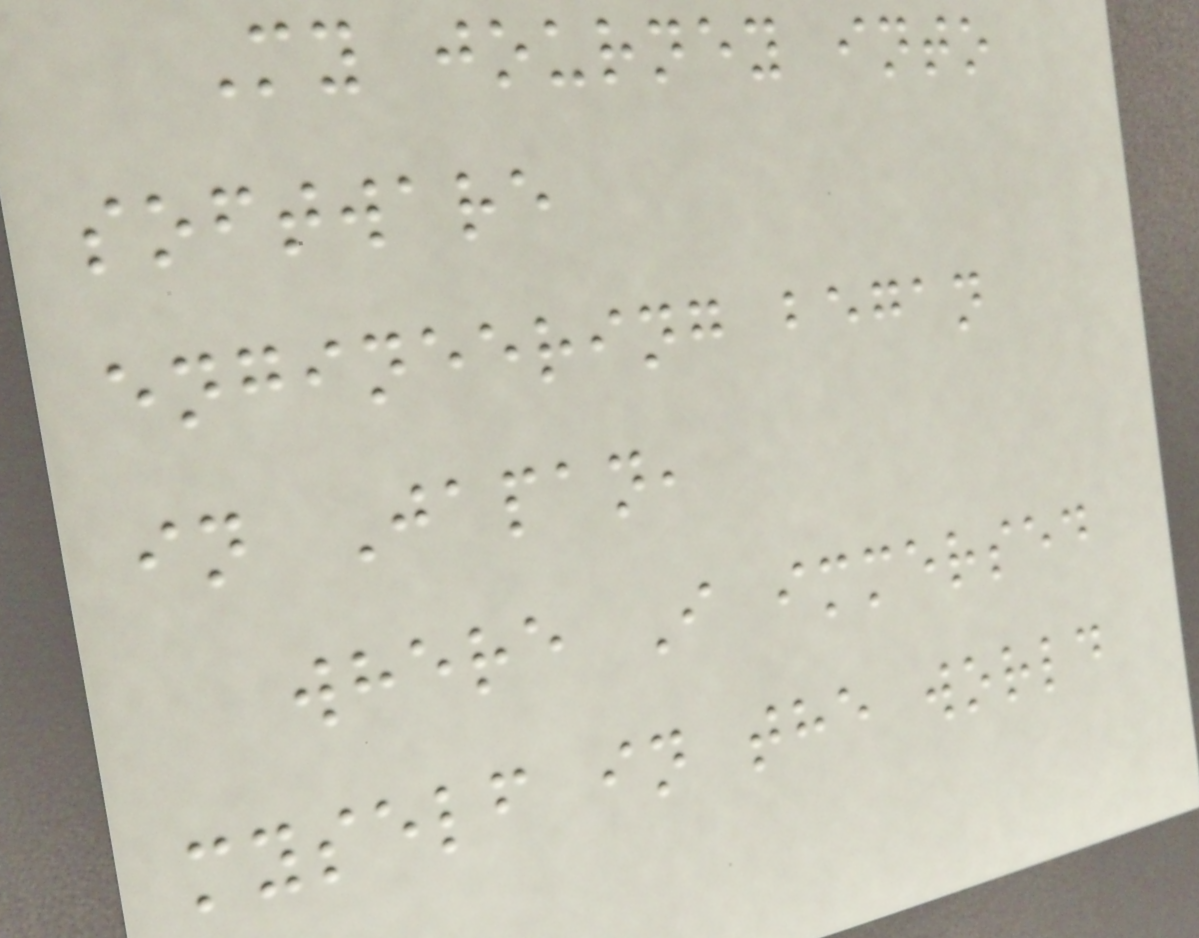My journey into
software
engineering began
in Japan,
where I immersed
myself in the world
